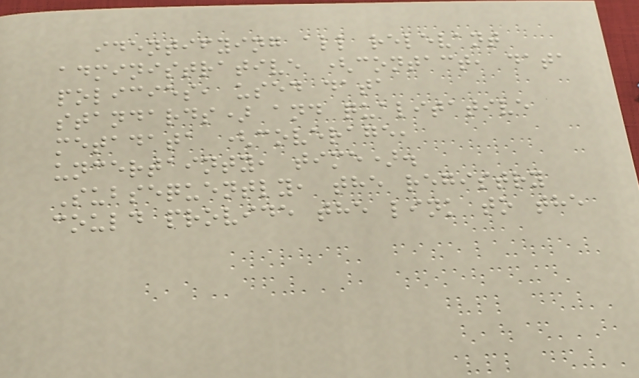identifying all relevant
administrative (contact, data
policies, used data
standards) and qualitative
metadata (coverage,
uncertainty, time).
Subsequently, the registry
could provide the link to the
